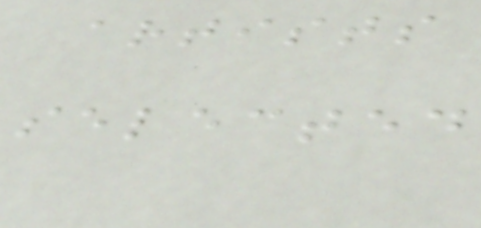artists
selected
